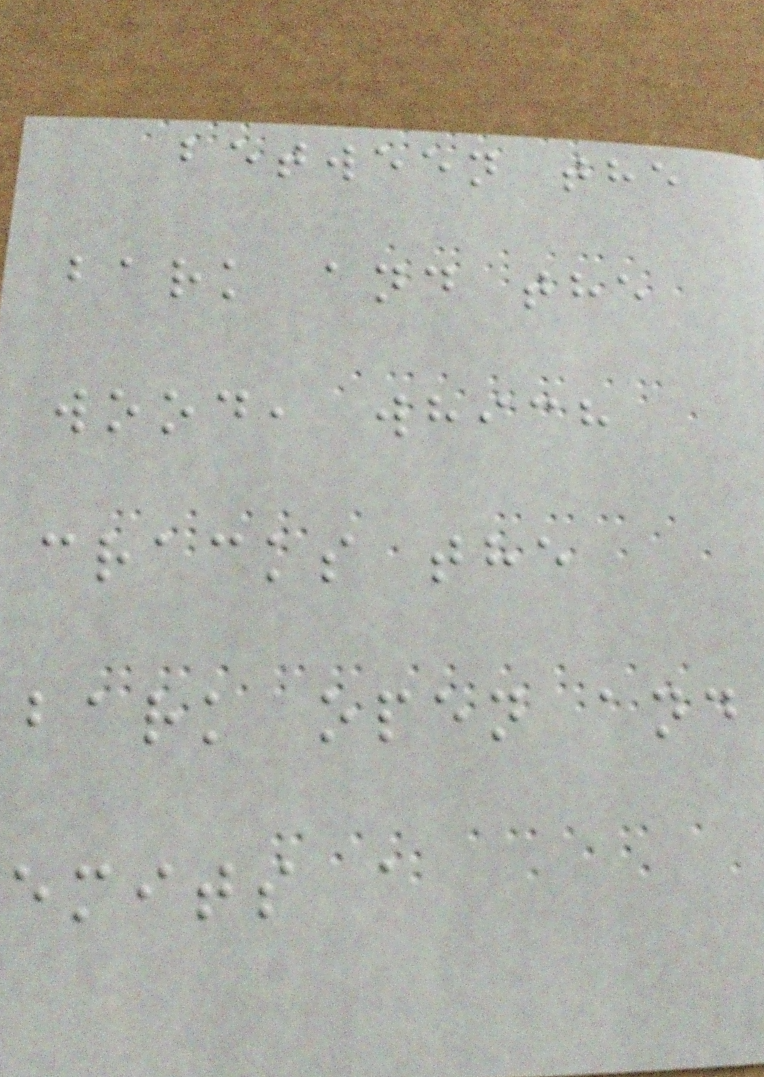between the
bark and the
wood, which
cracks the
bark open and
emits a
